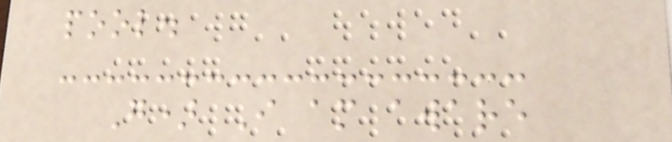pool.
G) I am aware
